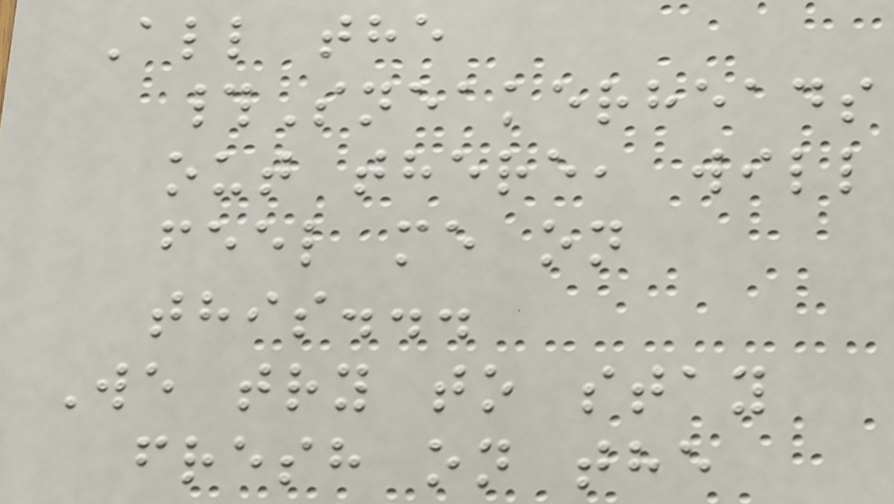All the
#Sneakerheads
out there, will
feel me on
this...
We try to stay
fresh on the
